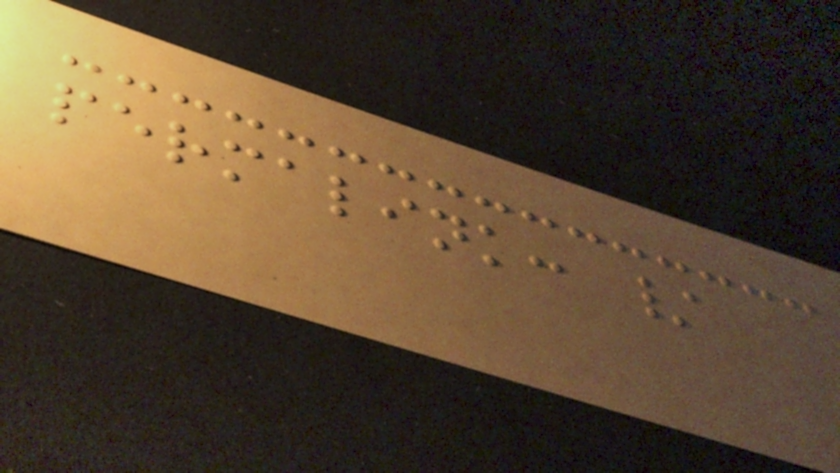permalink: /
